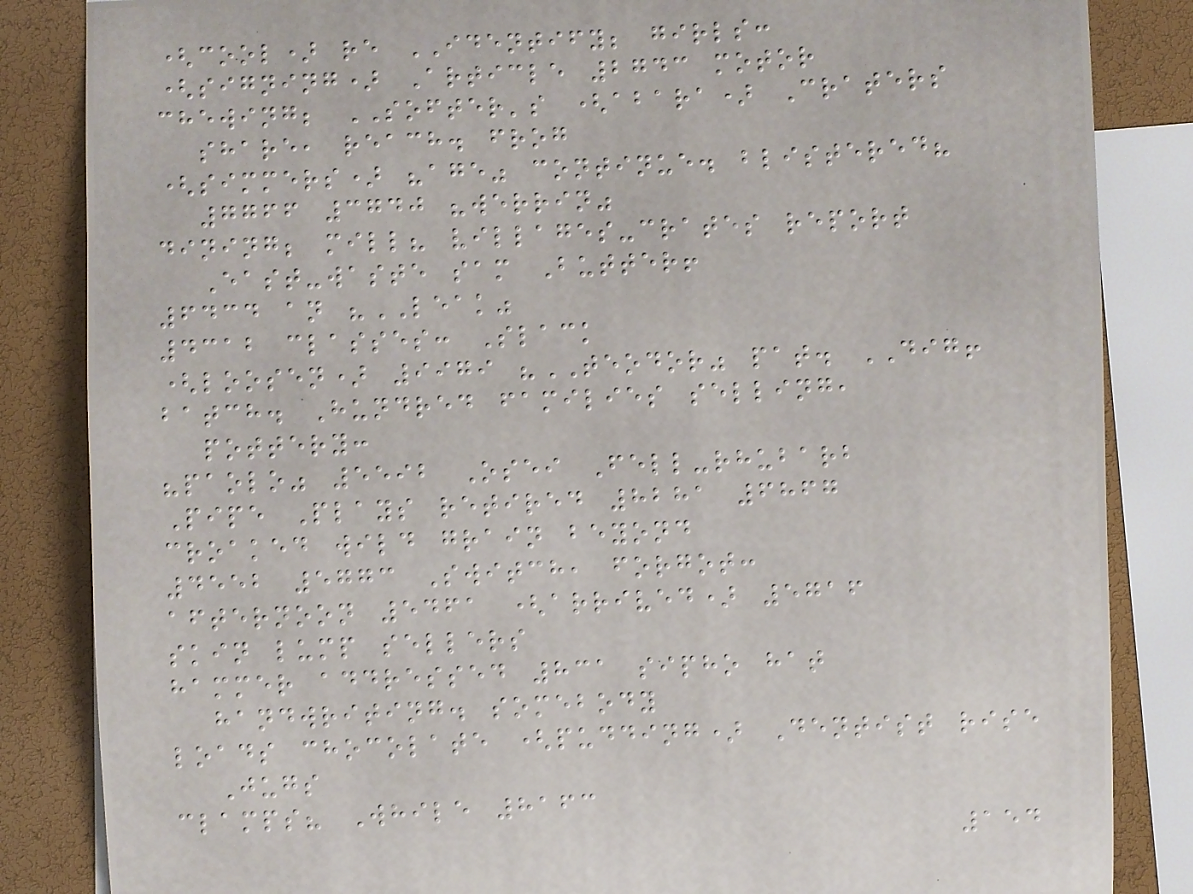(cool) re IDENTIFY; girls:
(signing) Article 2743 motor
chewing; SOFTER's (abara) Craters
share, reach. frog
(simmers) "age" continue. blistered?
7766 3740 "werrin"
dining; mill? villages-crates report
East-waste sam Butter!
6434 an "LEAK"
4312 classes: Slack
(loosen) 9979 "TEODOR" pat. DIG!
batch. Hundred families selling,
pottery:
"paolo" 5592 Osei Fell-rhubarb
Pipe Plays retired 8281 6867
croaked wild grain beyond
4552 5773 Switch, forgot:
afternoon 5461 (arrived) 5716
skin lump sellers
hammer addressed 831 sipho hat
handwriting. somebody
loads chocolate (pudding) Dentist rise
Jugs
clamps? While 8163
154
